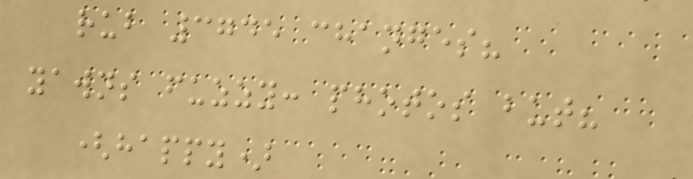rub 3745 changes?
yawns fuzzy: photos but?
(happy)
